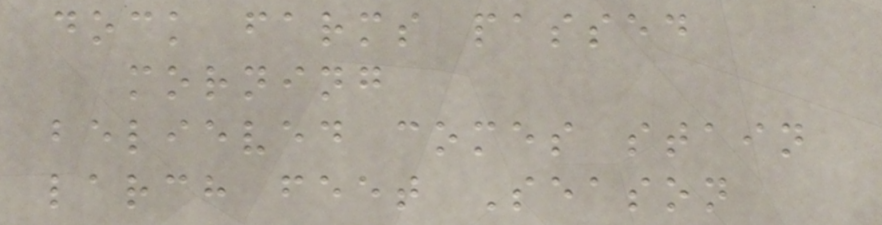dock farms passed
morning
believed comes stain
larch feet Season
